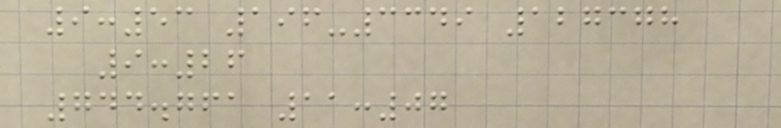9:53 196-3349 127378
9:26
744.761 11:07
